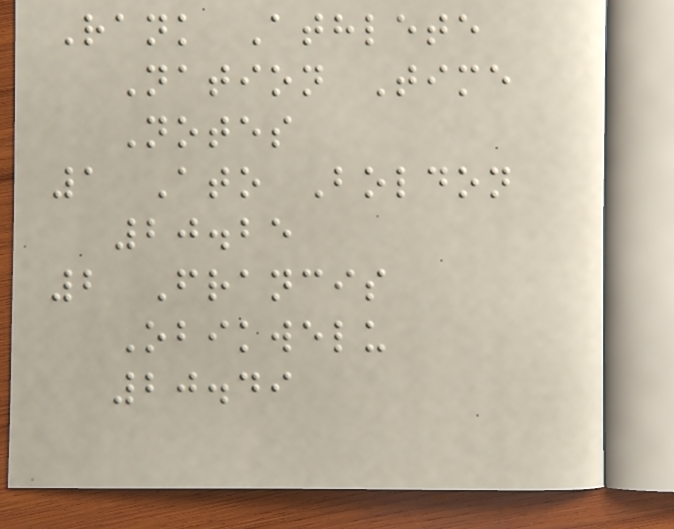Rank Athlete
Nation Time
Notes
1 Ato Boldon
20.25
2 Francis
Obikwelu
20.49
